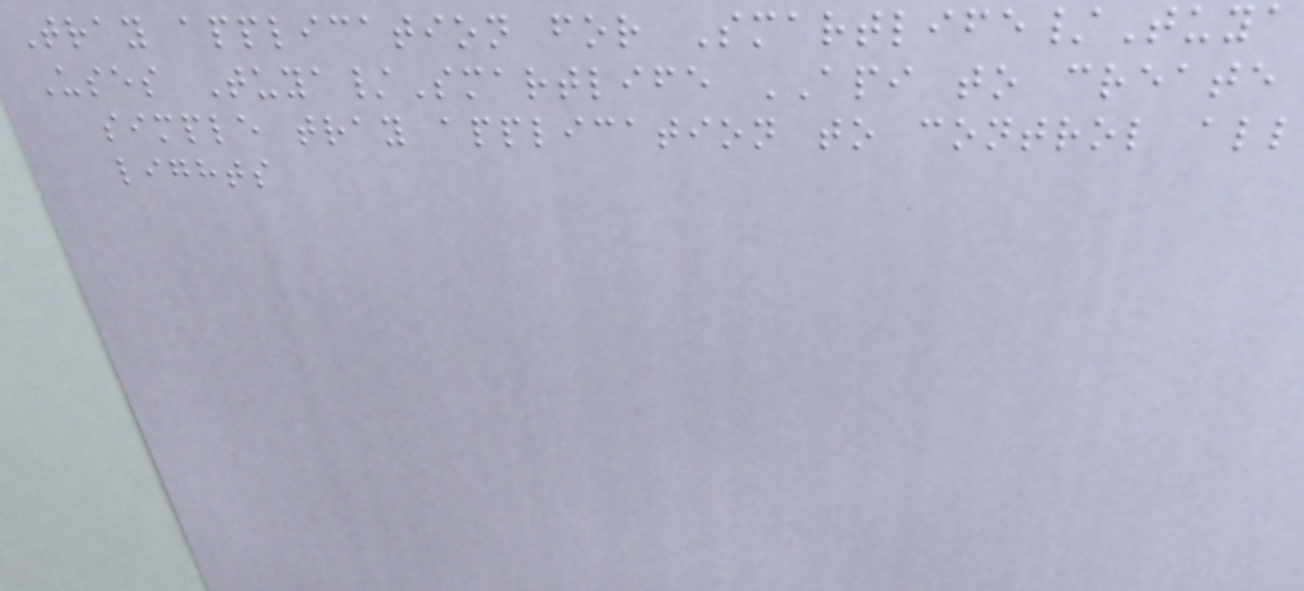Tray application for Smartlife/Tuya
Uses Tuya/Smartlife API to create
simple tray application to control all
lights
